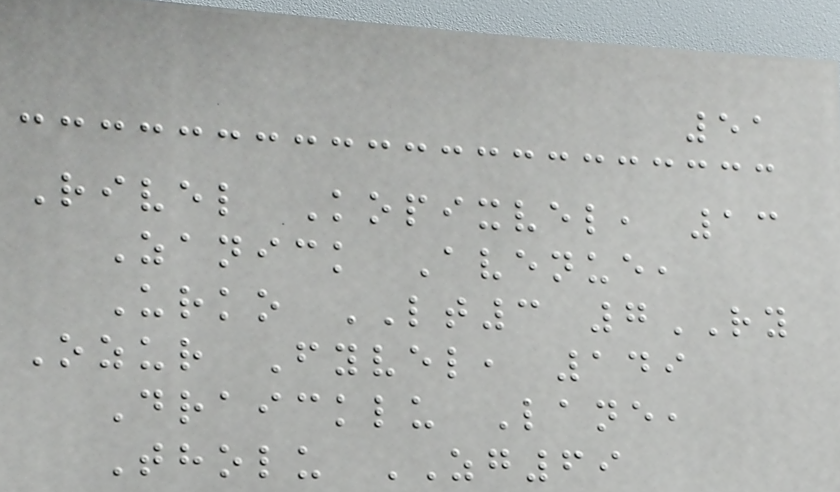51
Rivel Kopixvel, 13
Zanick Avenue,
Urko LT3 7RY
Ozur Fyvel, 149
Draicklu Lane,
Tholu ZG69
